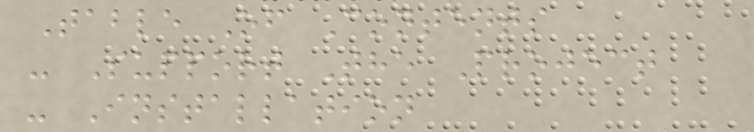Table Of Contents
- Support The Project
- Installation
